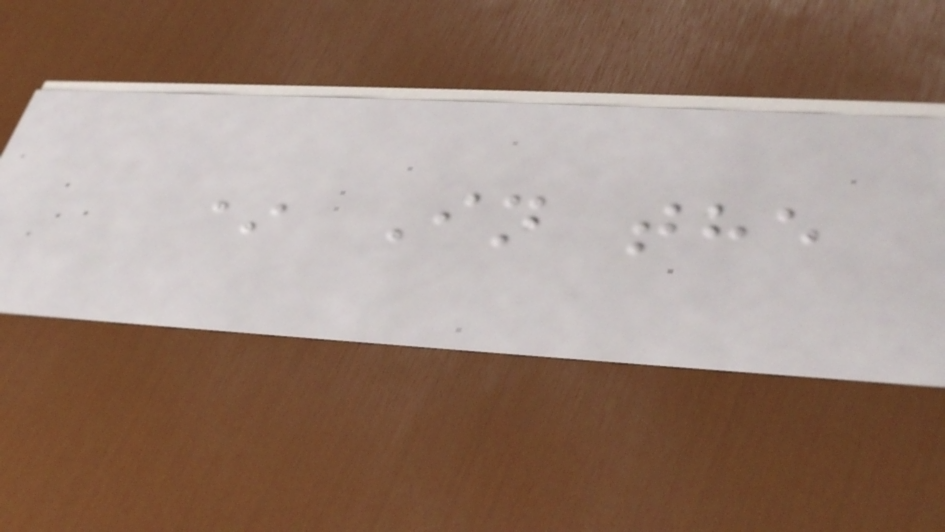* In the
